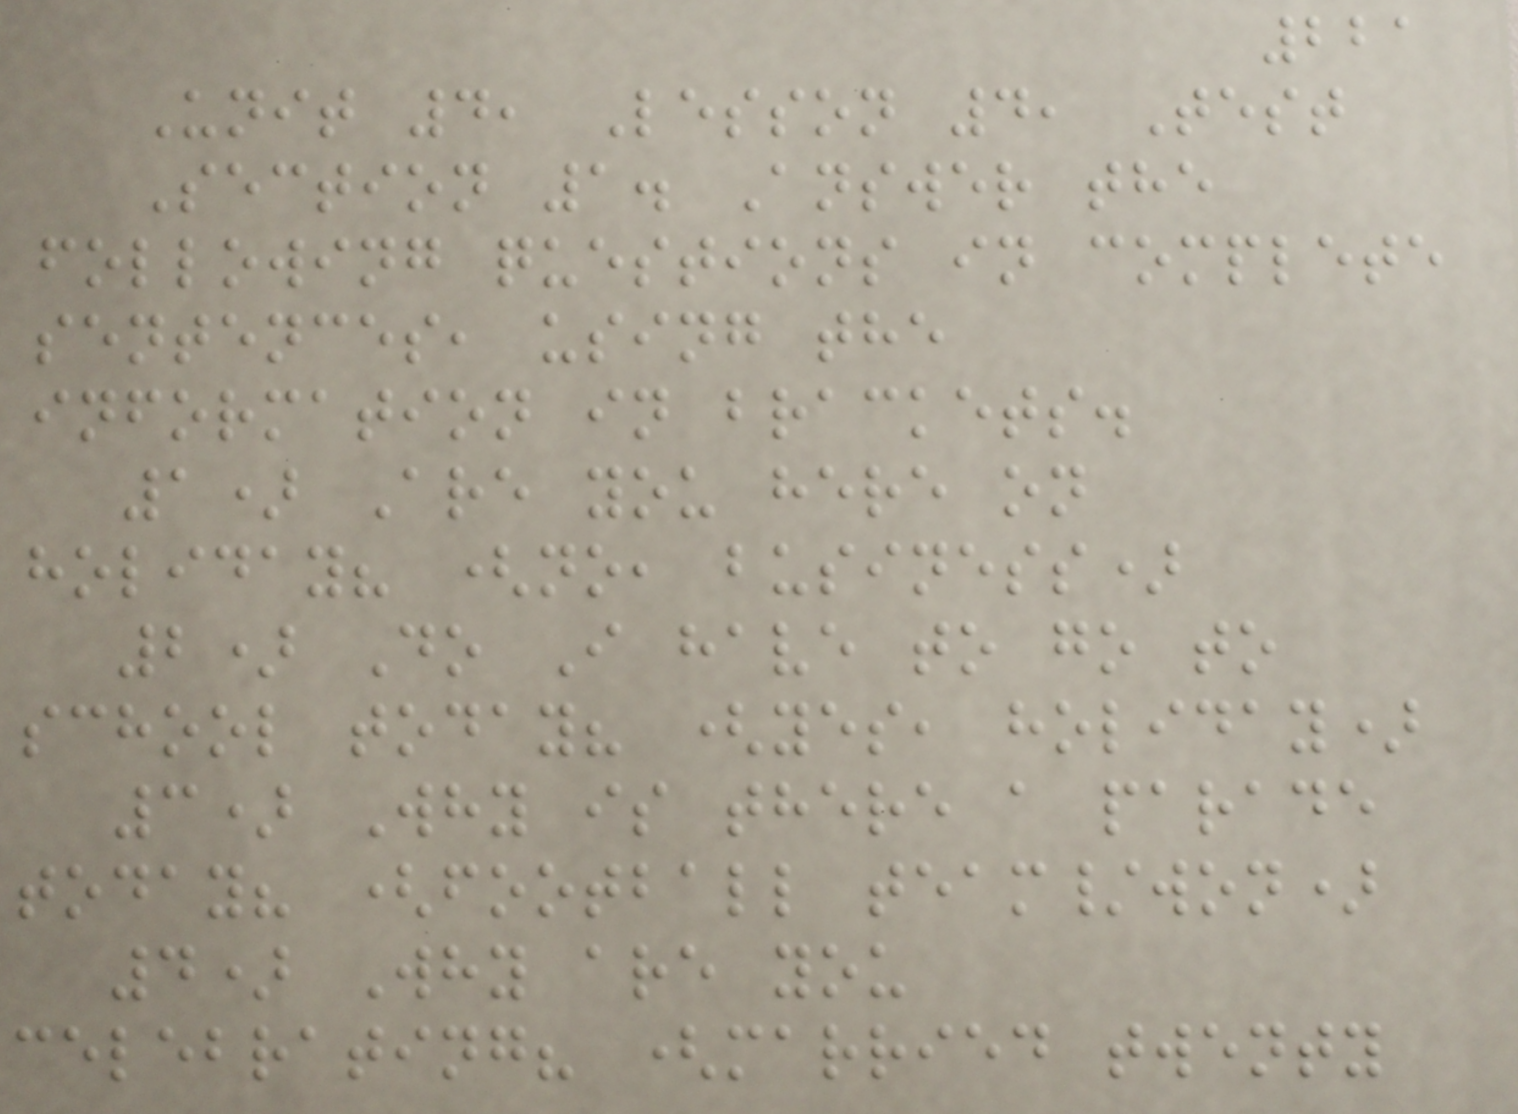221
Unit 4, Lesson 4, Test
Section 1. Answer the
following questions in complete
sentences, using the
information in brackets.
1) Are you here on
holiday? (no, business)
2) Do I have to go to
school today? (yes, holiday)
3) Why is there a parade
today? (football team/won)
4) Why are you
celebrating? (married twenty
